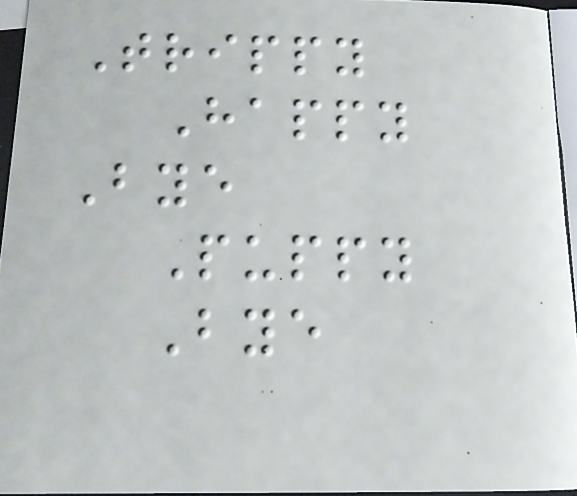Trippy
Happy
Bye
Puppy
Bye
